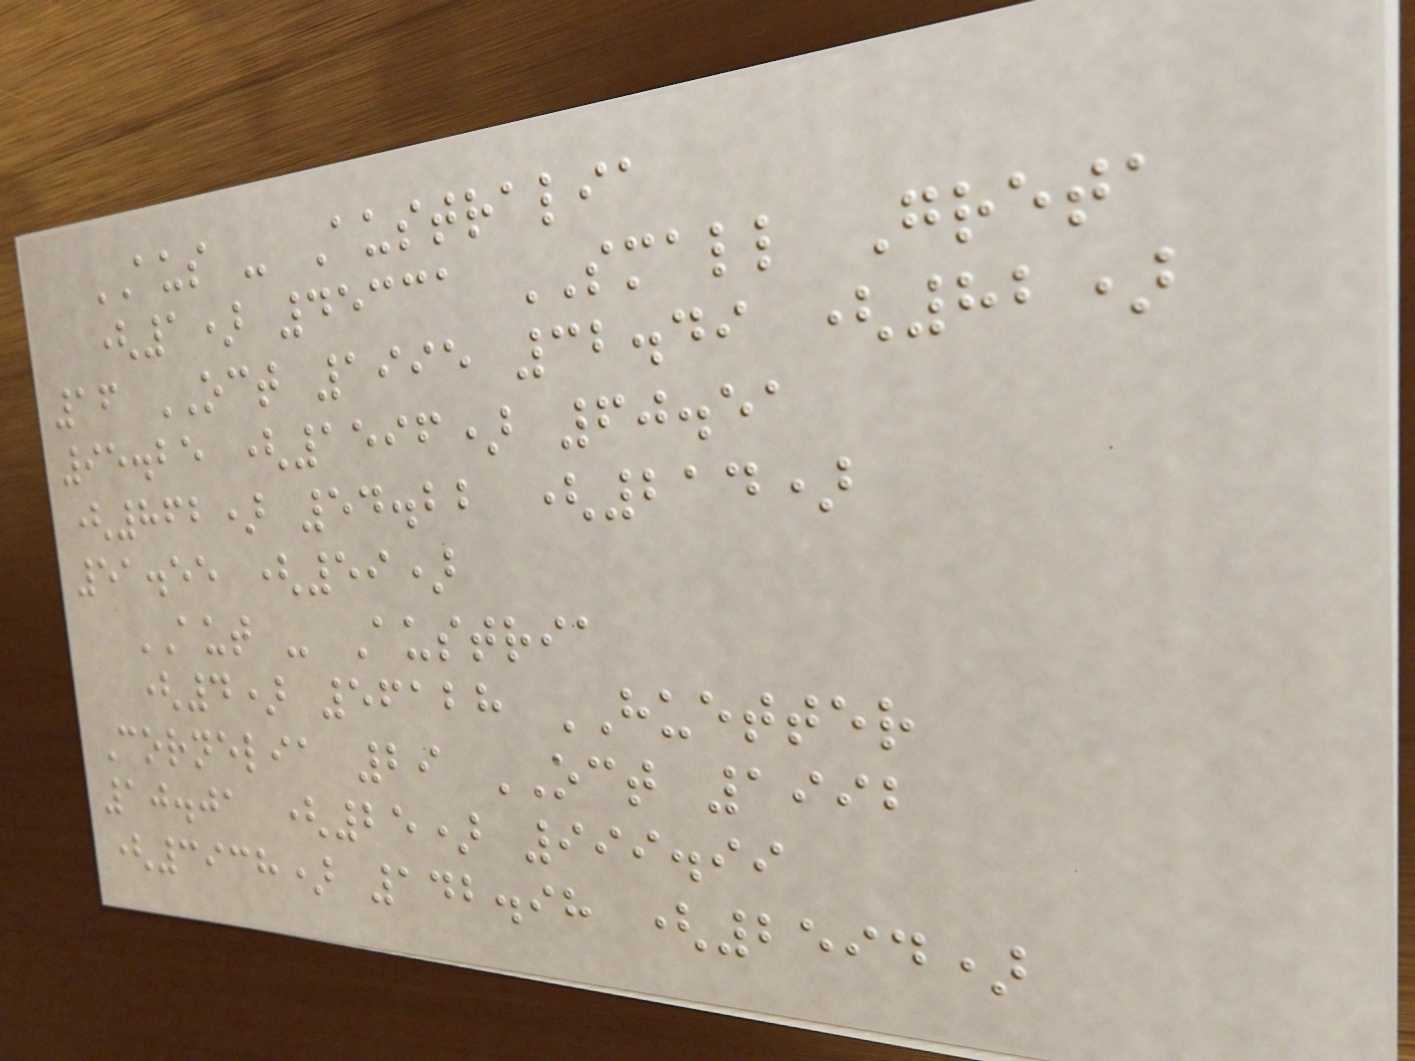AUS - Australia
(1) 45331 SMALL Greta
16 OCT 1995 32.49 (82)
95.25 (1596) 60.51
(862) 54.22 (214)
51.55 (59)
AUT - Austria
(4) 56128 HUETTER
Cornelia 29 OCT 1992
10.01 (25) 999.99
(3938) 142.98 (2594)
